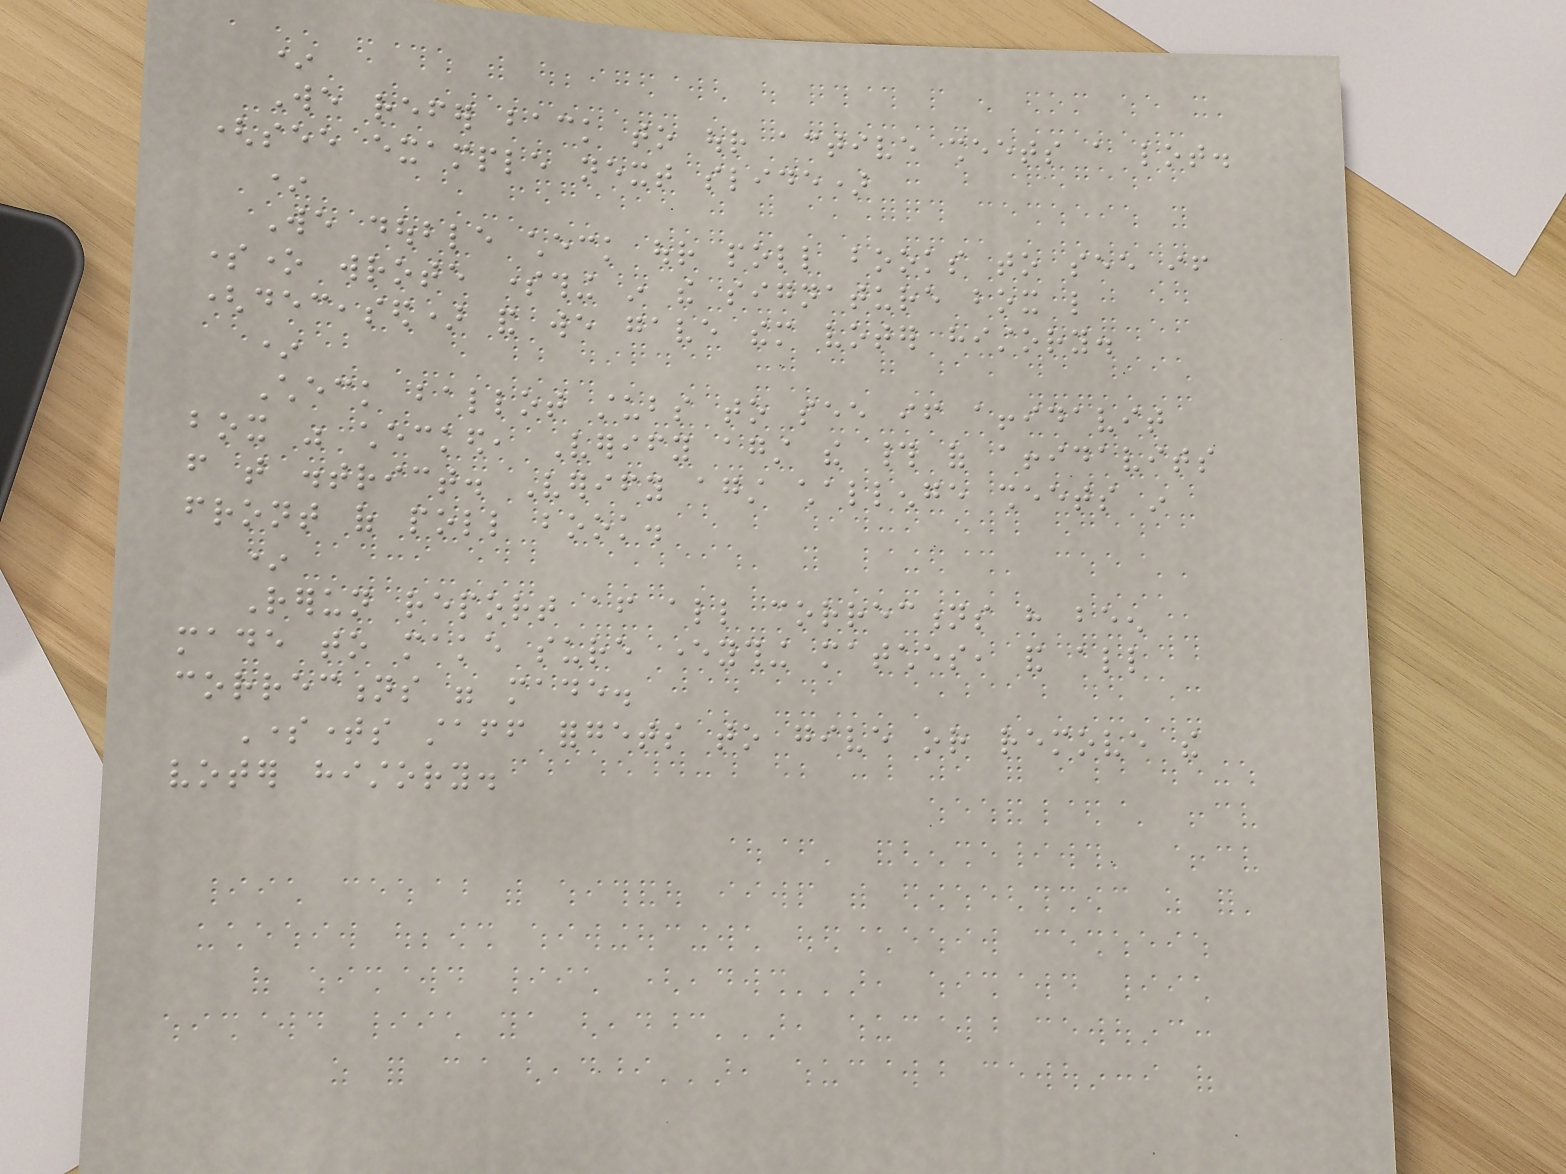*
We refer back to our active sheets a lot.
(see example next slide)
*
We double check our poll books to see if
someone wrote something in the signature box like
(deceased) and we gave them voter history.
*
Check ballot stubs to see if affidavit
box was checked, Verify against the # of affidavits
from that district. Verify against challenge sheets in
front of poll book.
*
Rerun report after all corrections have been
made to make sure everything matches, and all
corrections were made.
Sometimes staff forgets to give or remove the
voter history.
